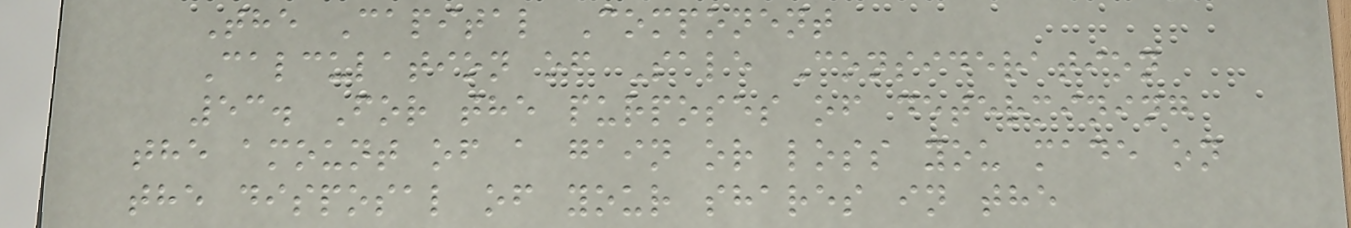The Capital Component
Calculation of Sale Consideration
53. For the purposes of determining
the amount of a gain or loss you made on
the disposal of your shares in the
